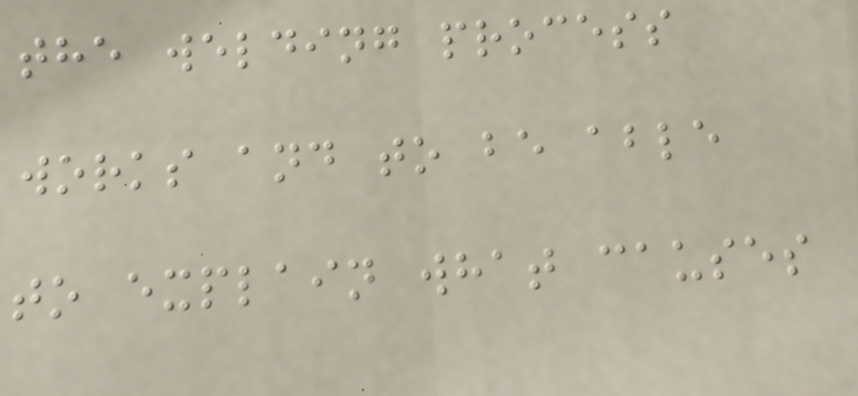the welding process
works and to be able
to explain what causes
